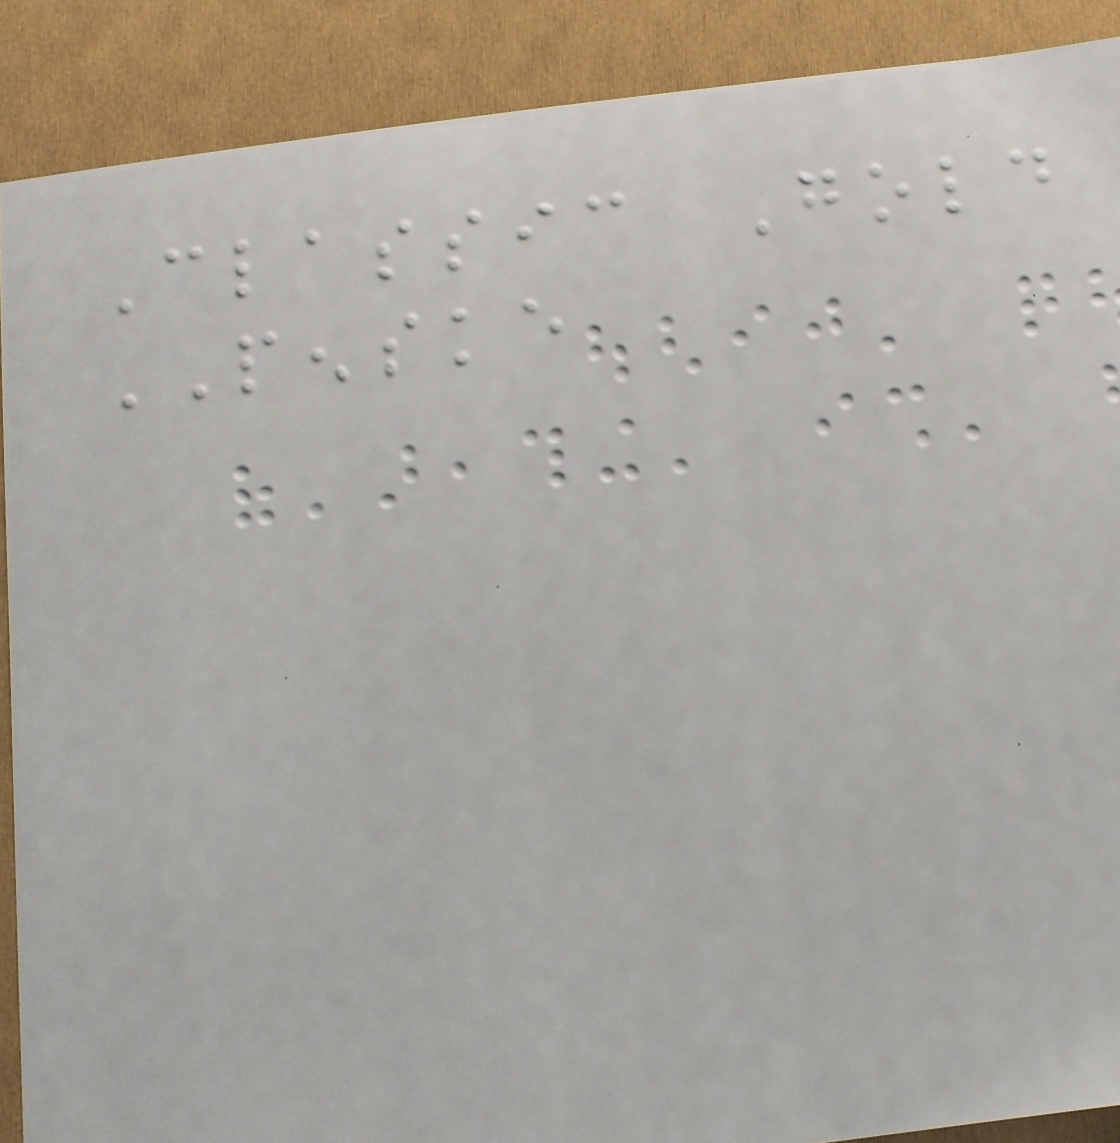Classic Gold
PENSKE
